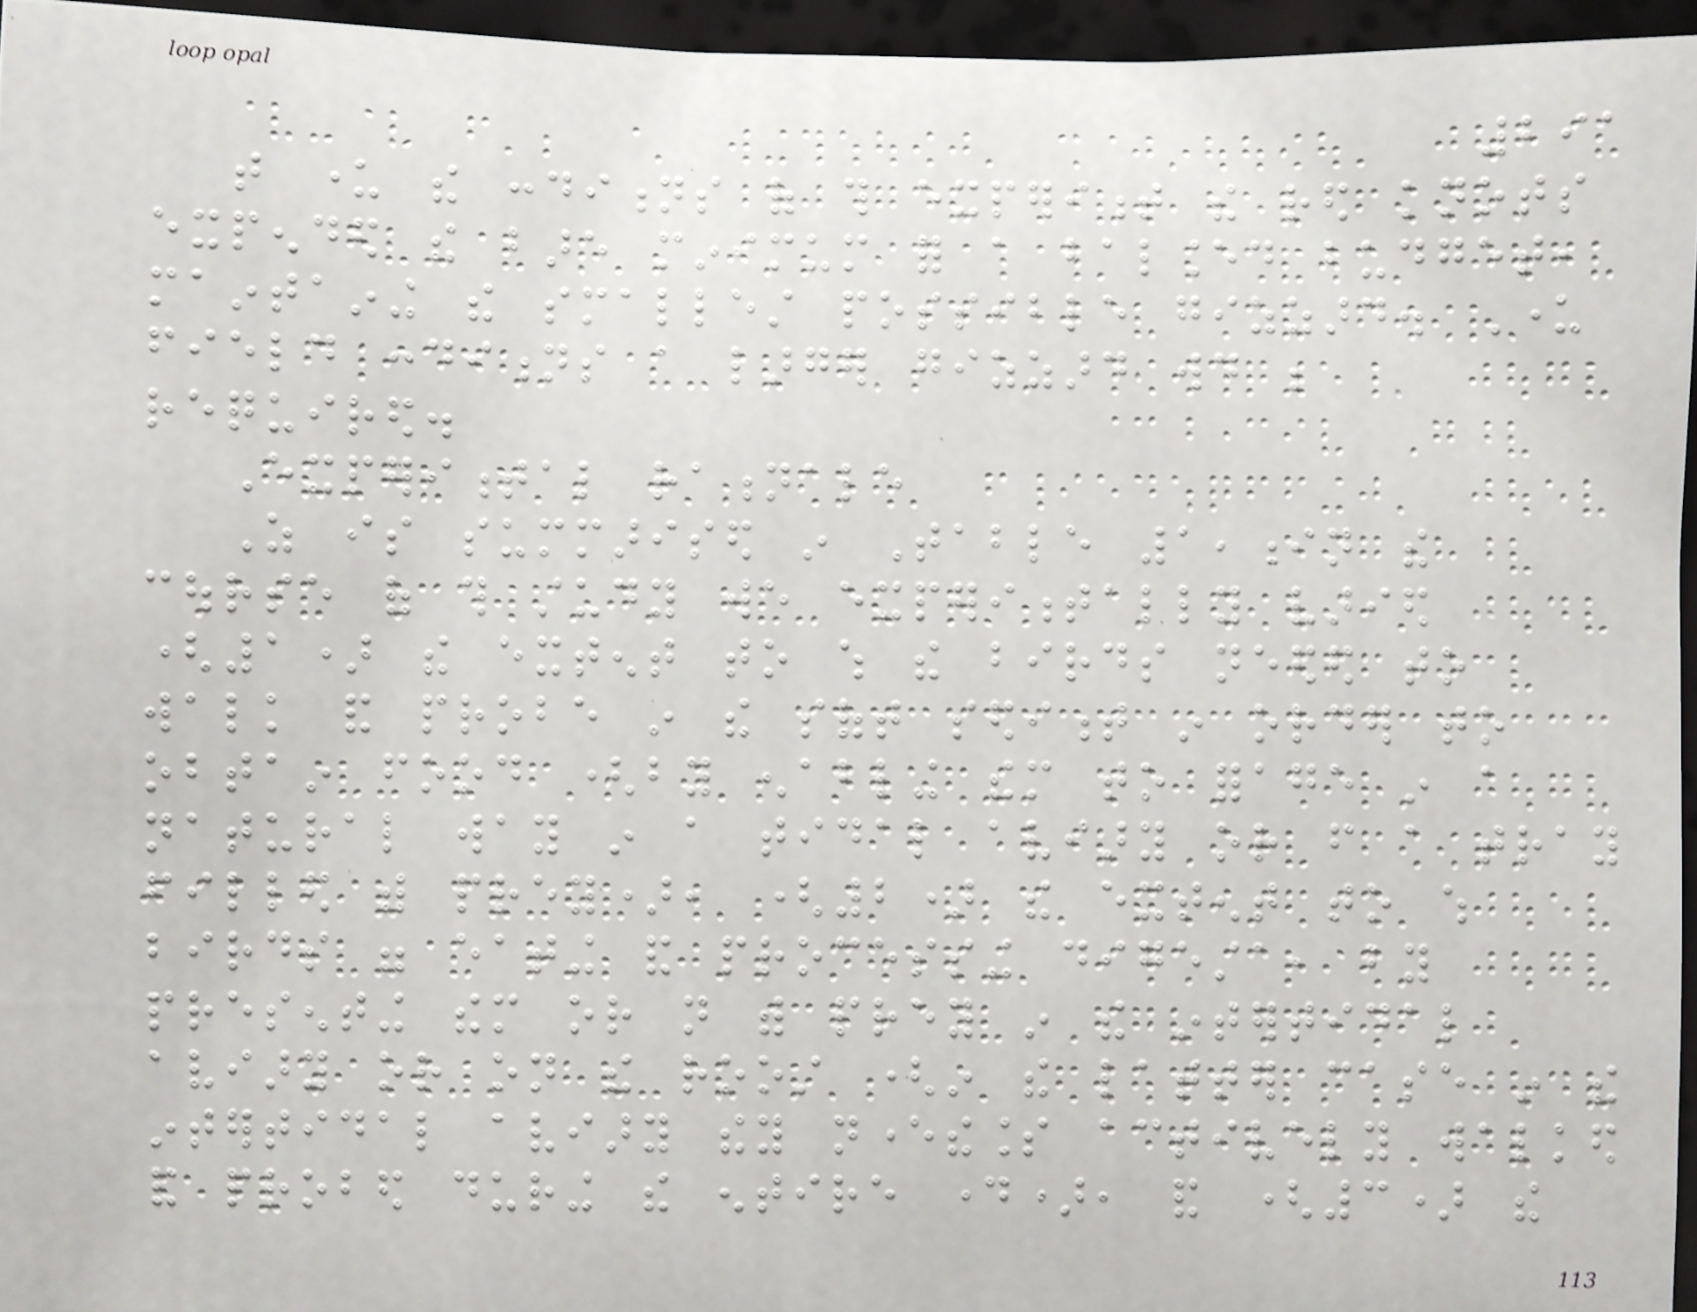291
that under the conditions of this experiment the red knots
expended the bare minimum for a balanced budget,
maintaining the smallest possible gizzard. Under
field conditions a larger gizzard would be
required.
Experimental rationale
As is summarised in Table 1,in the
course of this study we experimentally varied
(1) the extent to which the birds needed to
walk and probe in the soft sediment in order to
obtain food (by enabling them to forage in a
natural way in a tidal aviary or from a tray
filled with prey), (2) the extent to which
birds were eating and processing digesta, by
presenting them or not with prey in the intertidal
aviary or on the roost (in the latter case in the
intertidal aviary they nevertheless actively walked
and probed during the entire day), and (3) the
